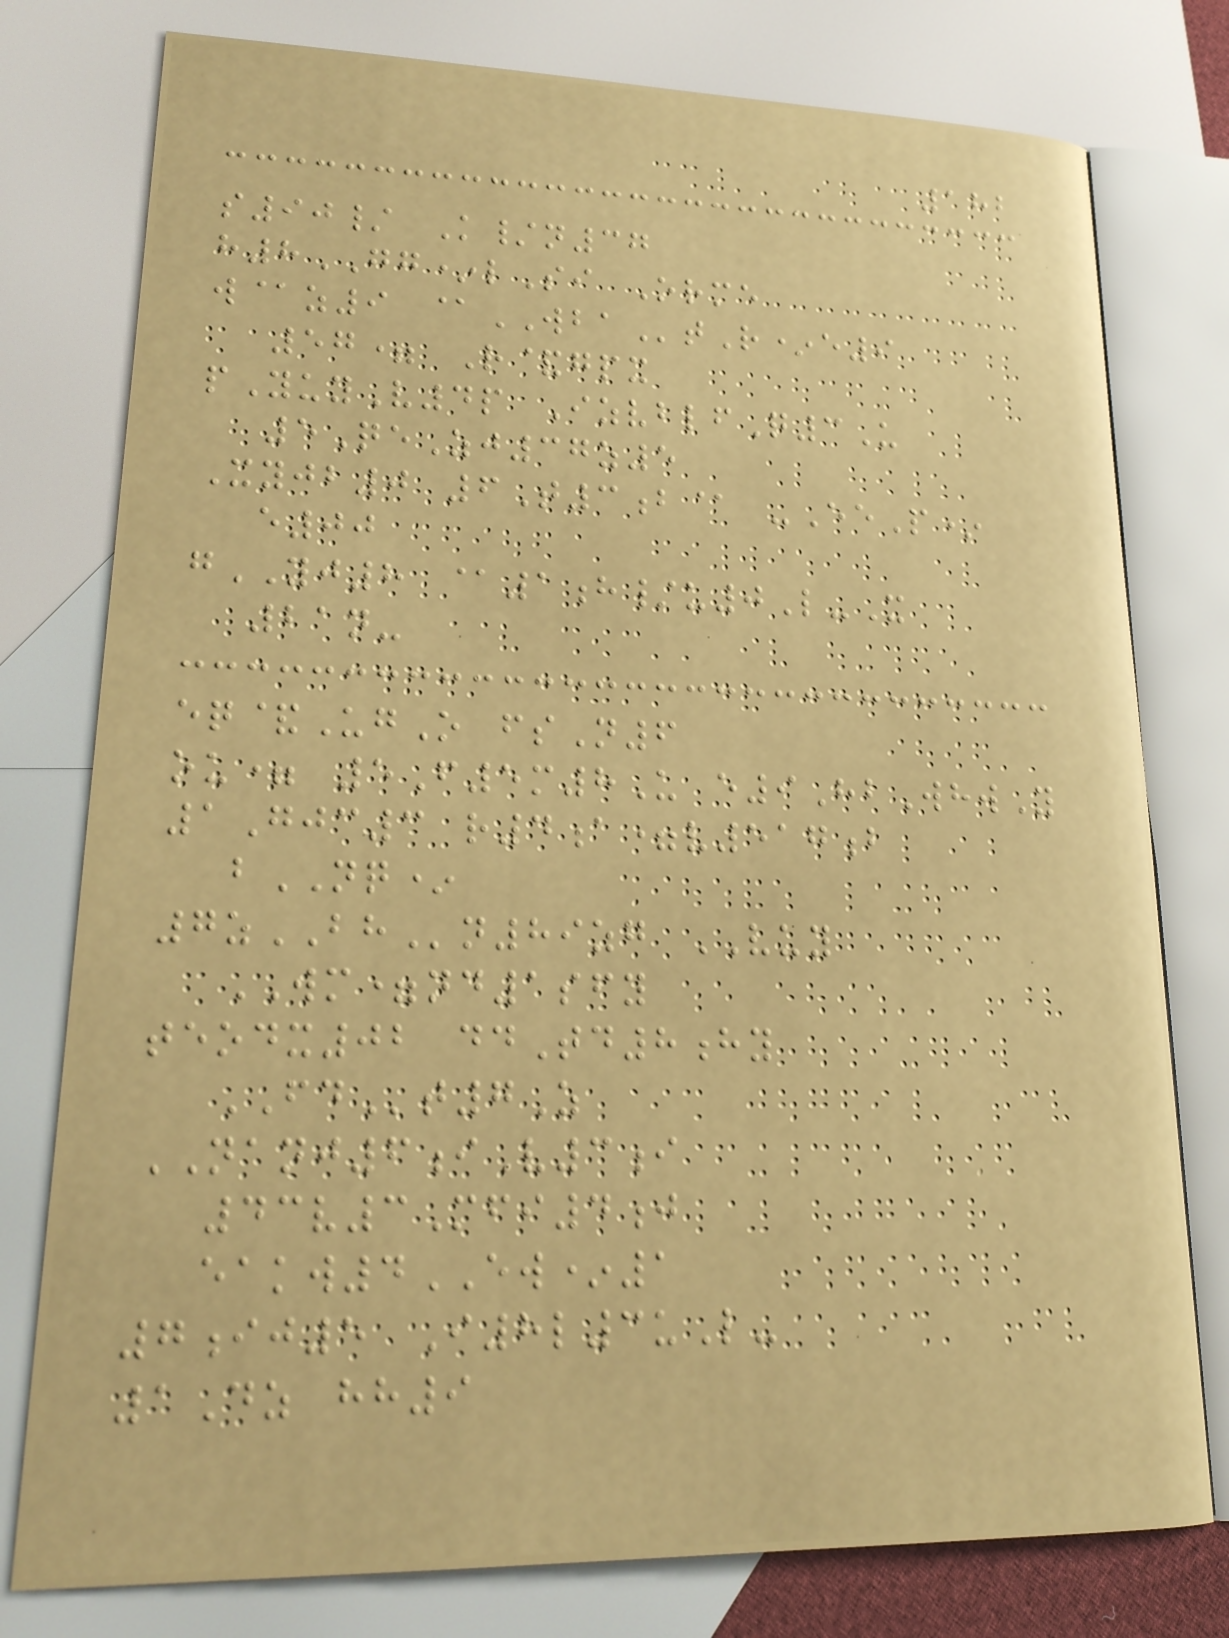182
s90/ K/n37
h8GG*lSi Orme
w@z9 @WBAtR*e9
57= R&gpx
pYuyV4p IzvblfQ3U
5QeZj37z5
Xyjb0 6T3b@ -EeP*
e00
gYJ8 @1h/u0L-X
21n-
eq&UgO fsN6
ou= 5F5m8U e9HbWhwY
1Gjc3 r4a=v517b
bNQ*
7zBHn89zg VUY
WM=nd1sfy
teodx02 ddTd8hy
FDt7Z
NANJ6iV3i
43v3Mfi4j
eakw4EW*1
7ij5 I8l3uL-
1Dz hh9
